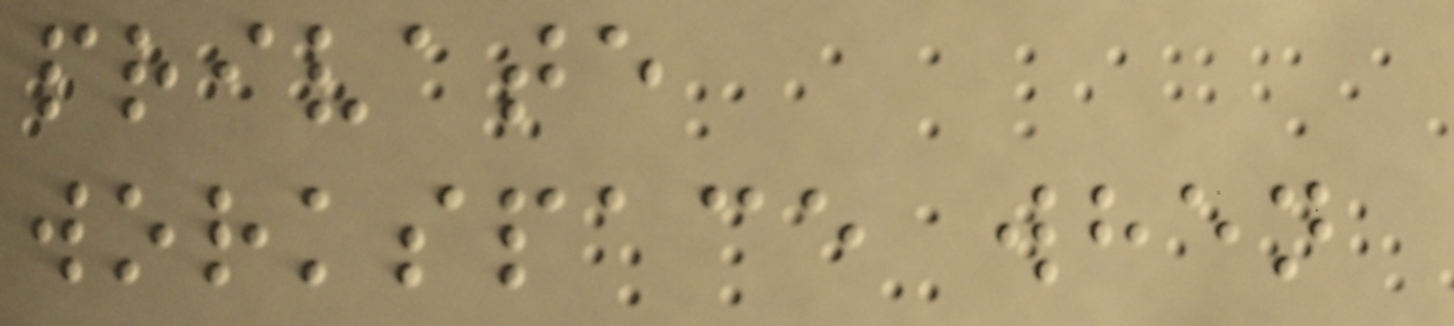private
workspace when
